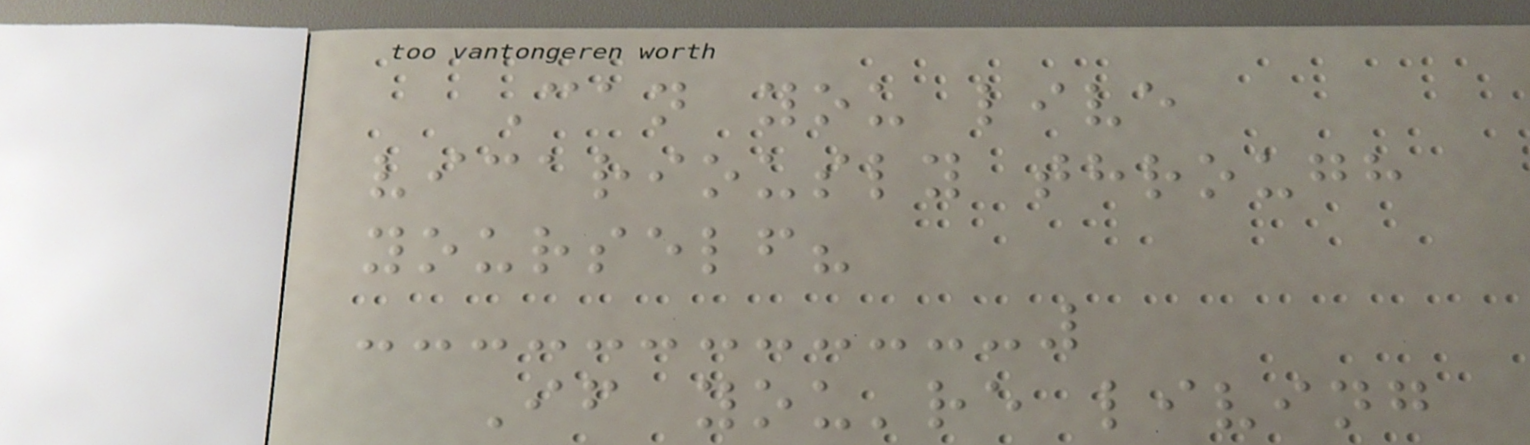Can you live
vicariously through
yourself?
If you're living
